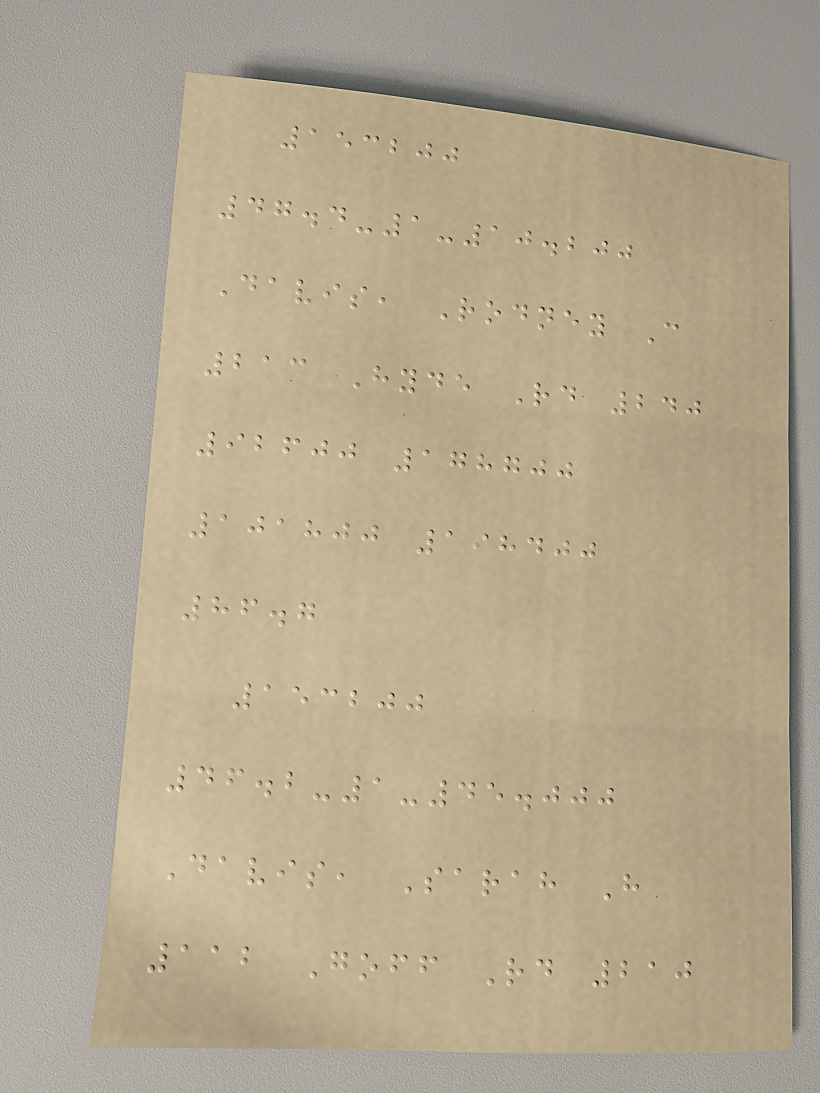153200
47.4-1-10.200
Davis, Rodney C
213 Hyde Rd 240
92600 178700
101800 198400
86.7
153200
46.2-1-45.000
Davis, Sarah H
112 Goff Rd 210
